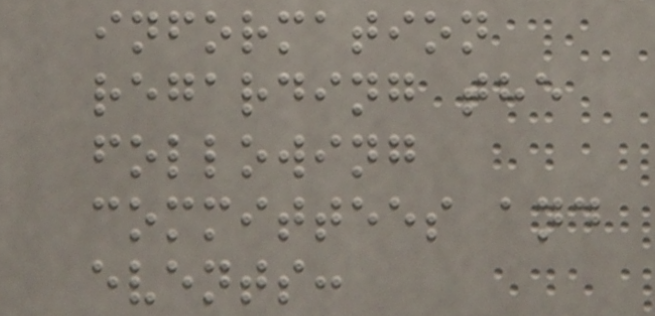information
regarding the
following
committees and
events:
